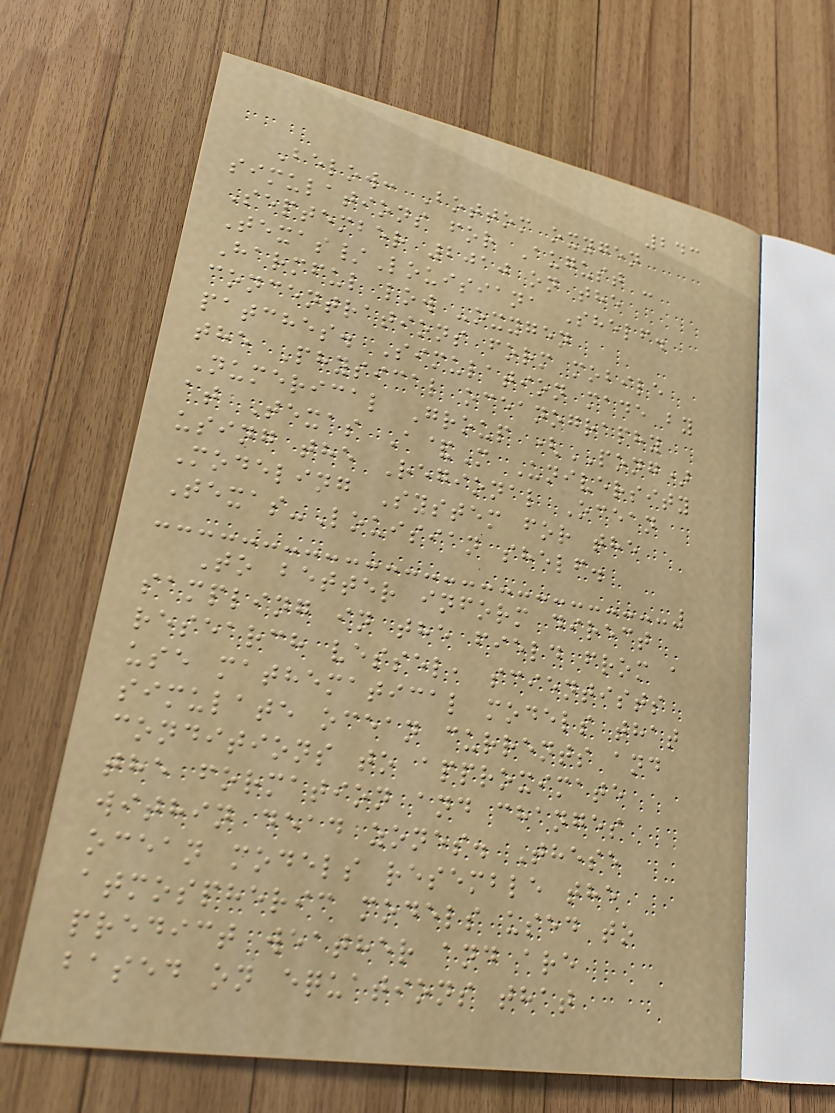243
Below: Bottom oxygen
simulations for August -
September 2010 on the
Texas/Louisiana Shelf.
Harmful low -oxygen
concentrations form mobile
patches. Simulation made by
the Physical oceanography
Numerical Group (PONG)
at Texas A&M University
using the Regional Ocean
Modeling System for the
Texas-Louisian shelf.
To better inform direct
sampling in the field from a
research vessel, scientists
use mathematical models that
simulate ocean currents and
conditions to approximate
the formation and changes
within dead zones. These
ocean models resemble the
atmospheric models used to
predict weather and are
based on equations that
